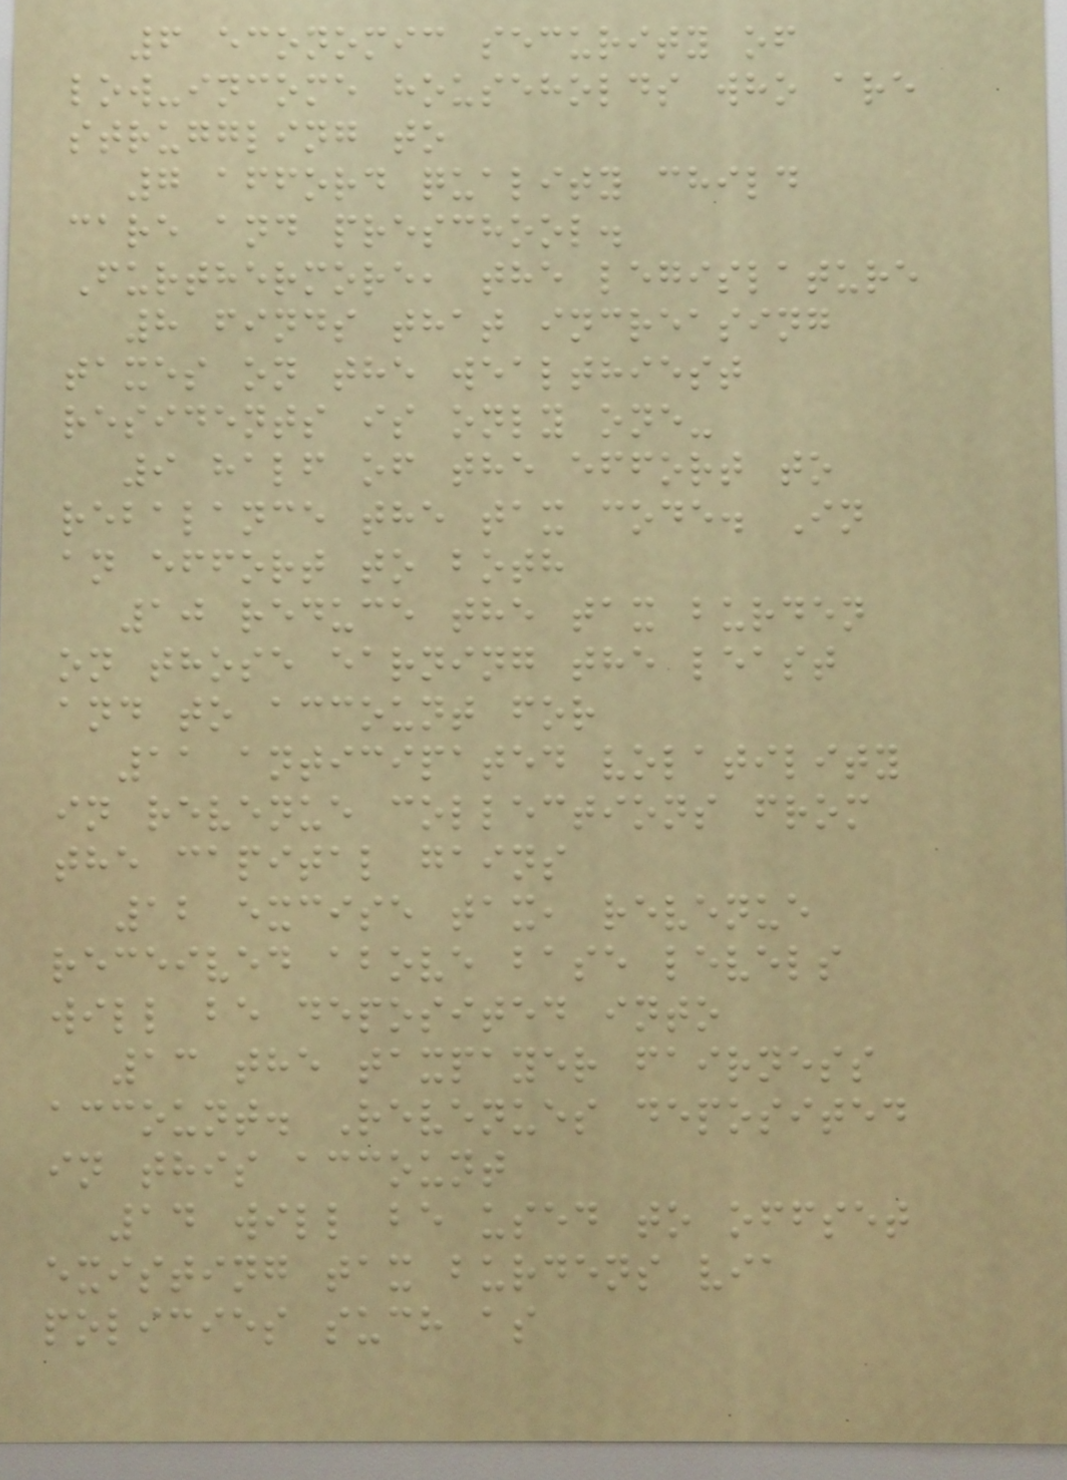6 economic security of
low-income households who are
struggling to
7 afford quality child
care and preschool.
Furthermore, the legislature
8 finds that increasing
taxes on the wealthiest
residents is only one-
9 half of the effort to
rebalance the tax code. In
an effort to both
10 reduce the tax burden
on those earning the least
and to account for
11 anticipated volatility
in revenue collections from
the capital gains
12 excise tax, revenue
received above base levels
will be deposited into
13 the taxpayer fairness
account. Revenues deposited
in this account
14 will be used to offset
existing tax burdens via
policies such as
